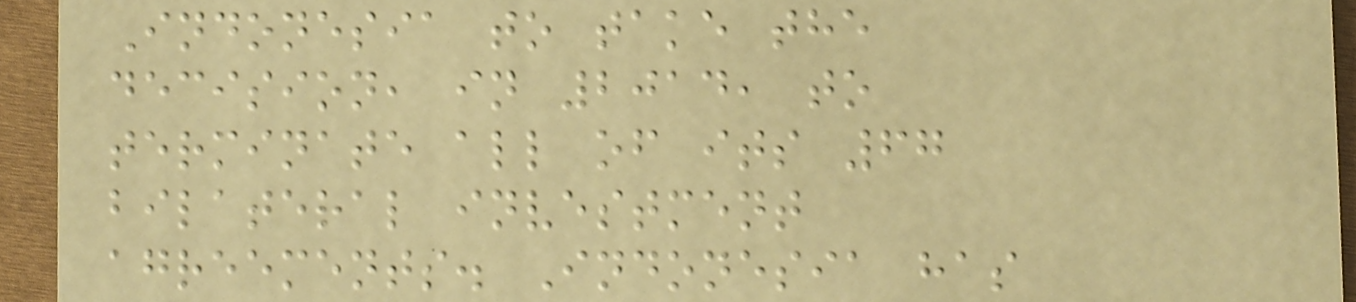Indonesia to take the
decision, in 2014, to
terminate all of its 67
bilateral investment
agreements. Indonesia has
